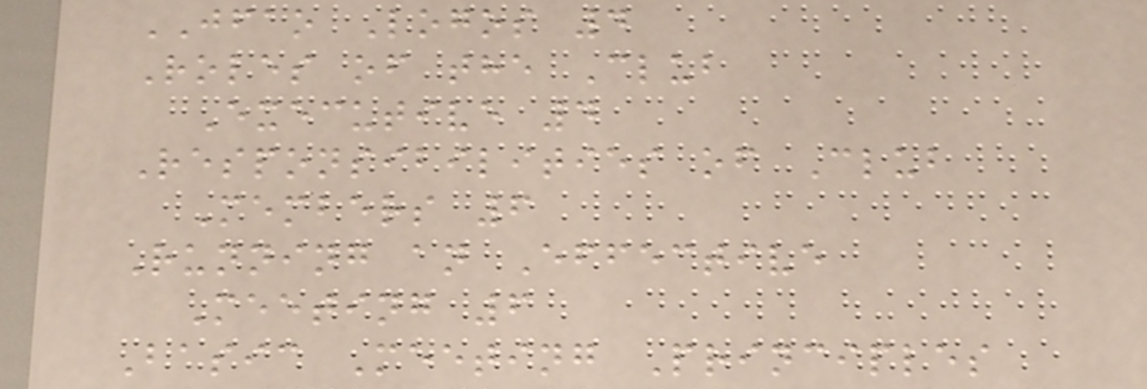JFAO Logos 4
Roles of the Club
Executive 4
Responsibilities of Club
Members 6
Running an Effective
Meeting 6
Basic Meeting Principles
